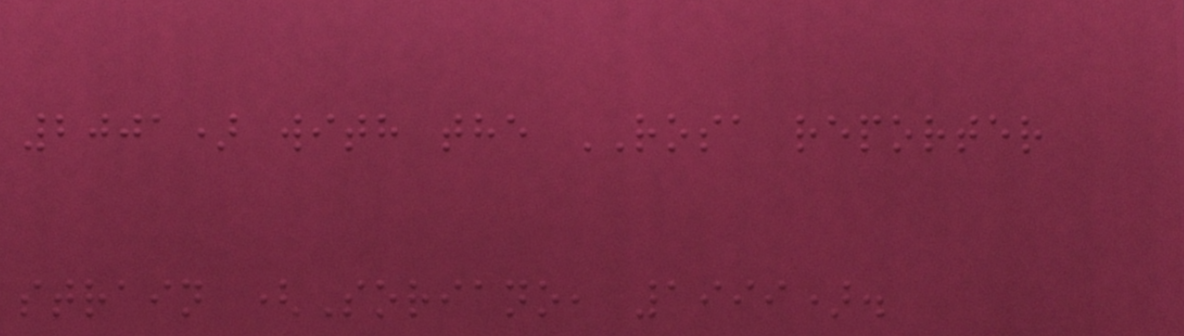2001) with the ROSA reporter
strain (Soriano, 1999).
